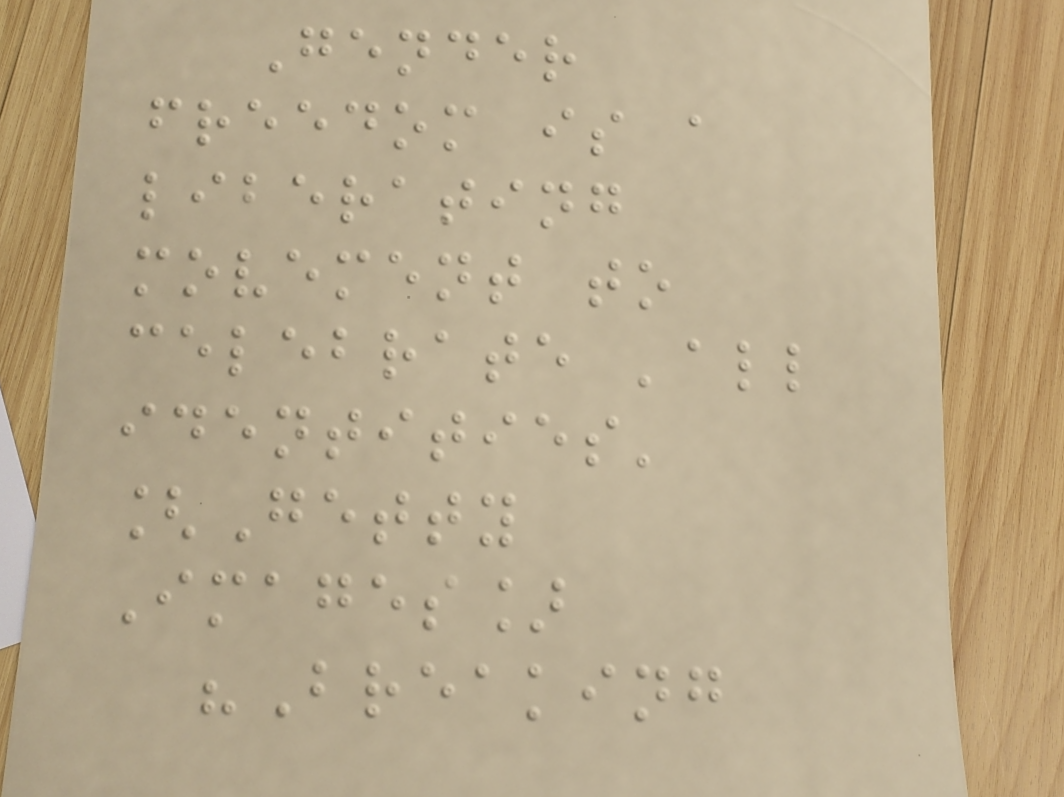Gender
freedom is a
liberating
movement to
celebrate 'all
identities'
[Getty
Images]
"Breaking
